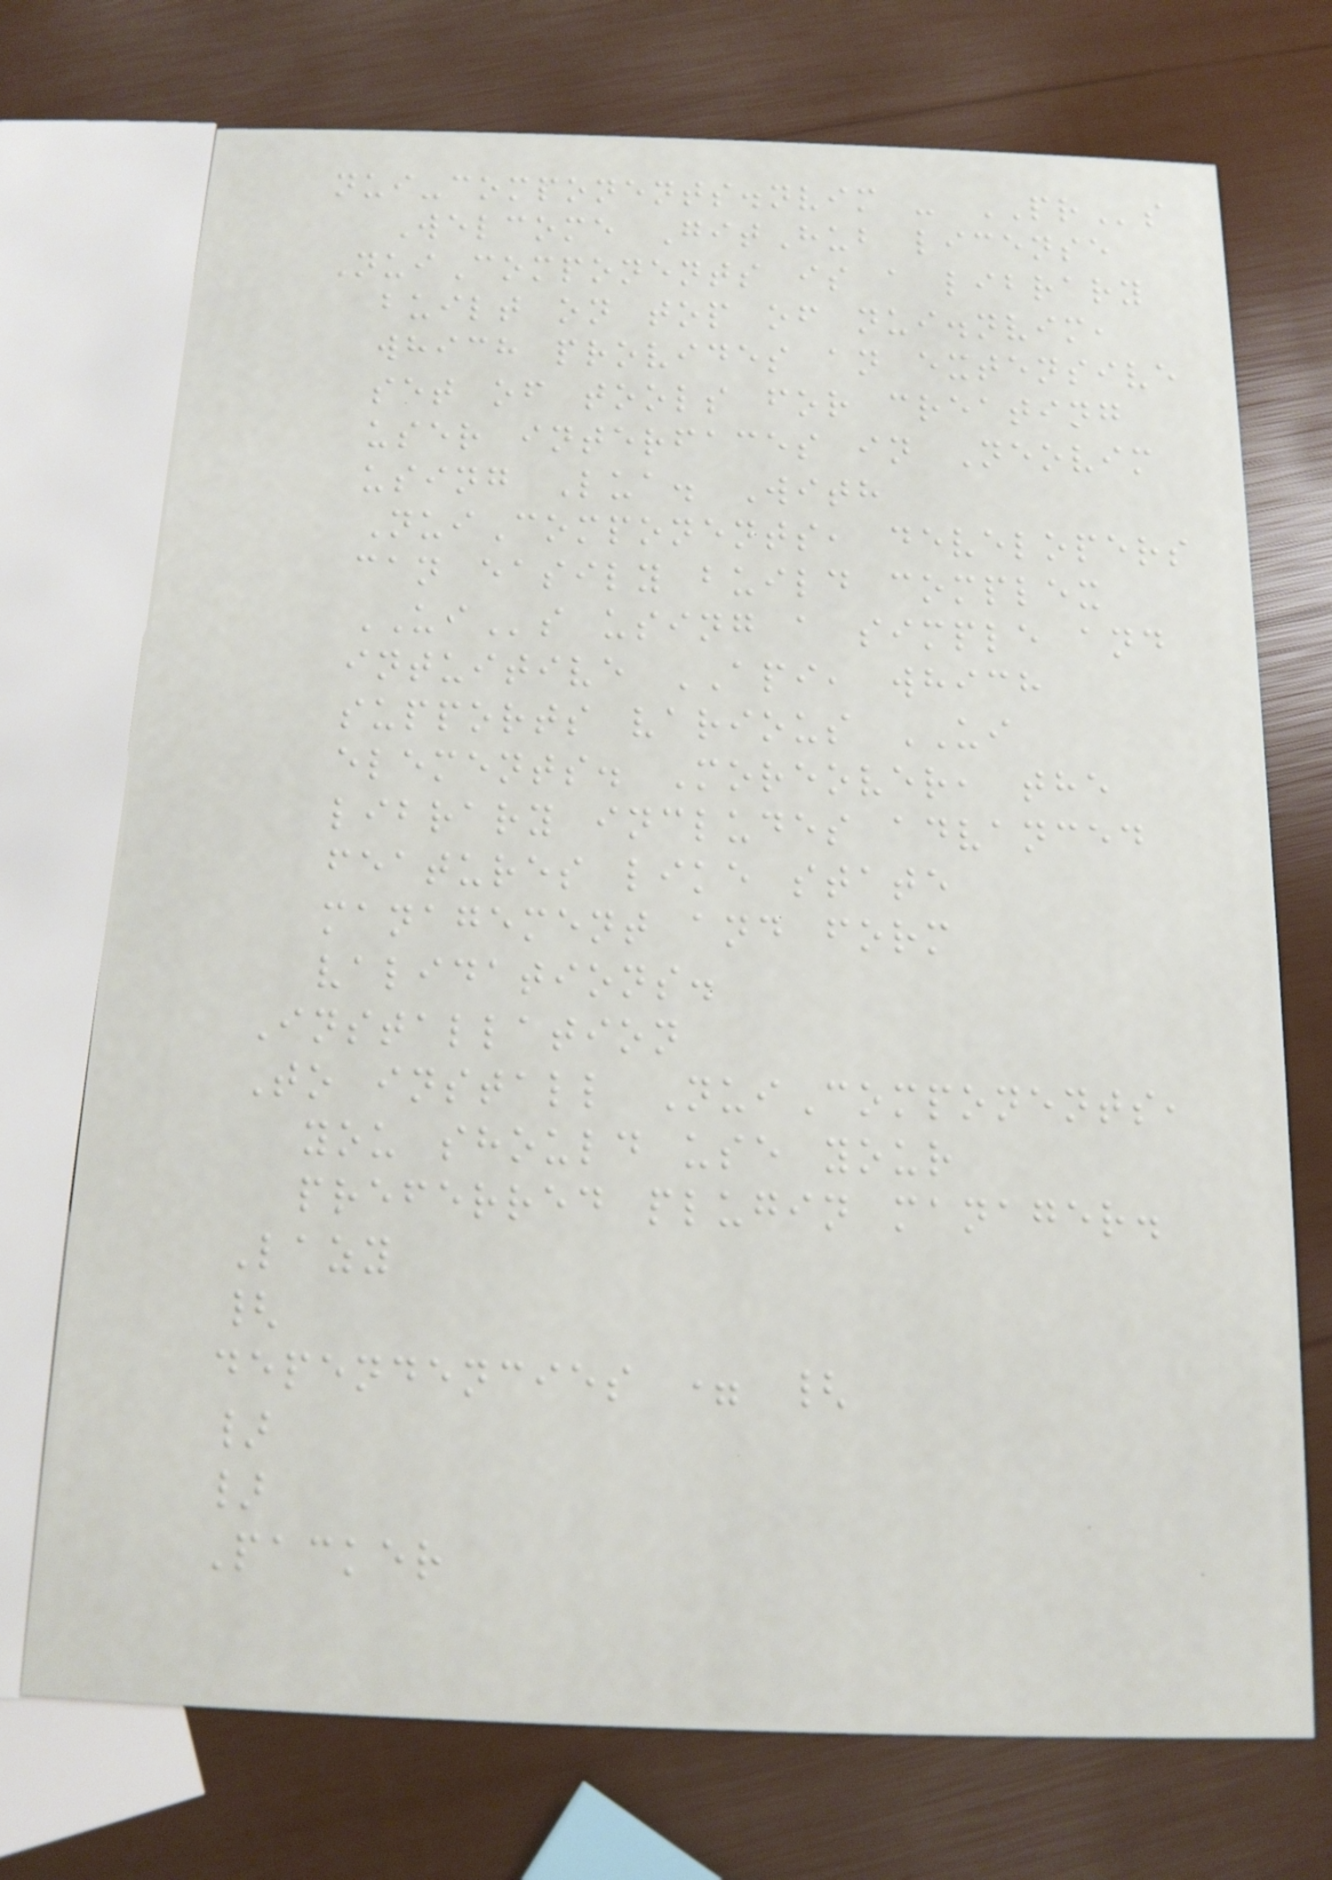nui-components.nvim - PRs
Welcome GitHub license
NuiComponents is a library
built on top of nui.nvim,
which provides an extensive
set of tools for creating
user interfaces in Neovim
using Lua. With
NuiComponents, developers
can easily build complex
UIs using a simple and
intuitive API, which
supports various UI
elements. Moreover, the
library includes advanced
features like state
management and form
validations.
Installation
To install NuiComponents,
you should use your
preferred plugin manager.
Lazy
{
dependencies = {
}
}
Packer
